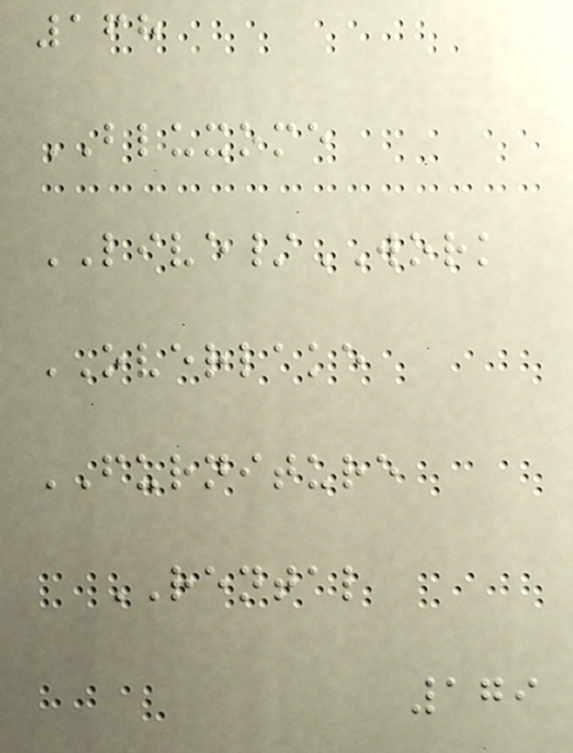168
BLUXOME
LIVE/WORK
OVERLAKE
FURNITURE
RENTAL
179
